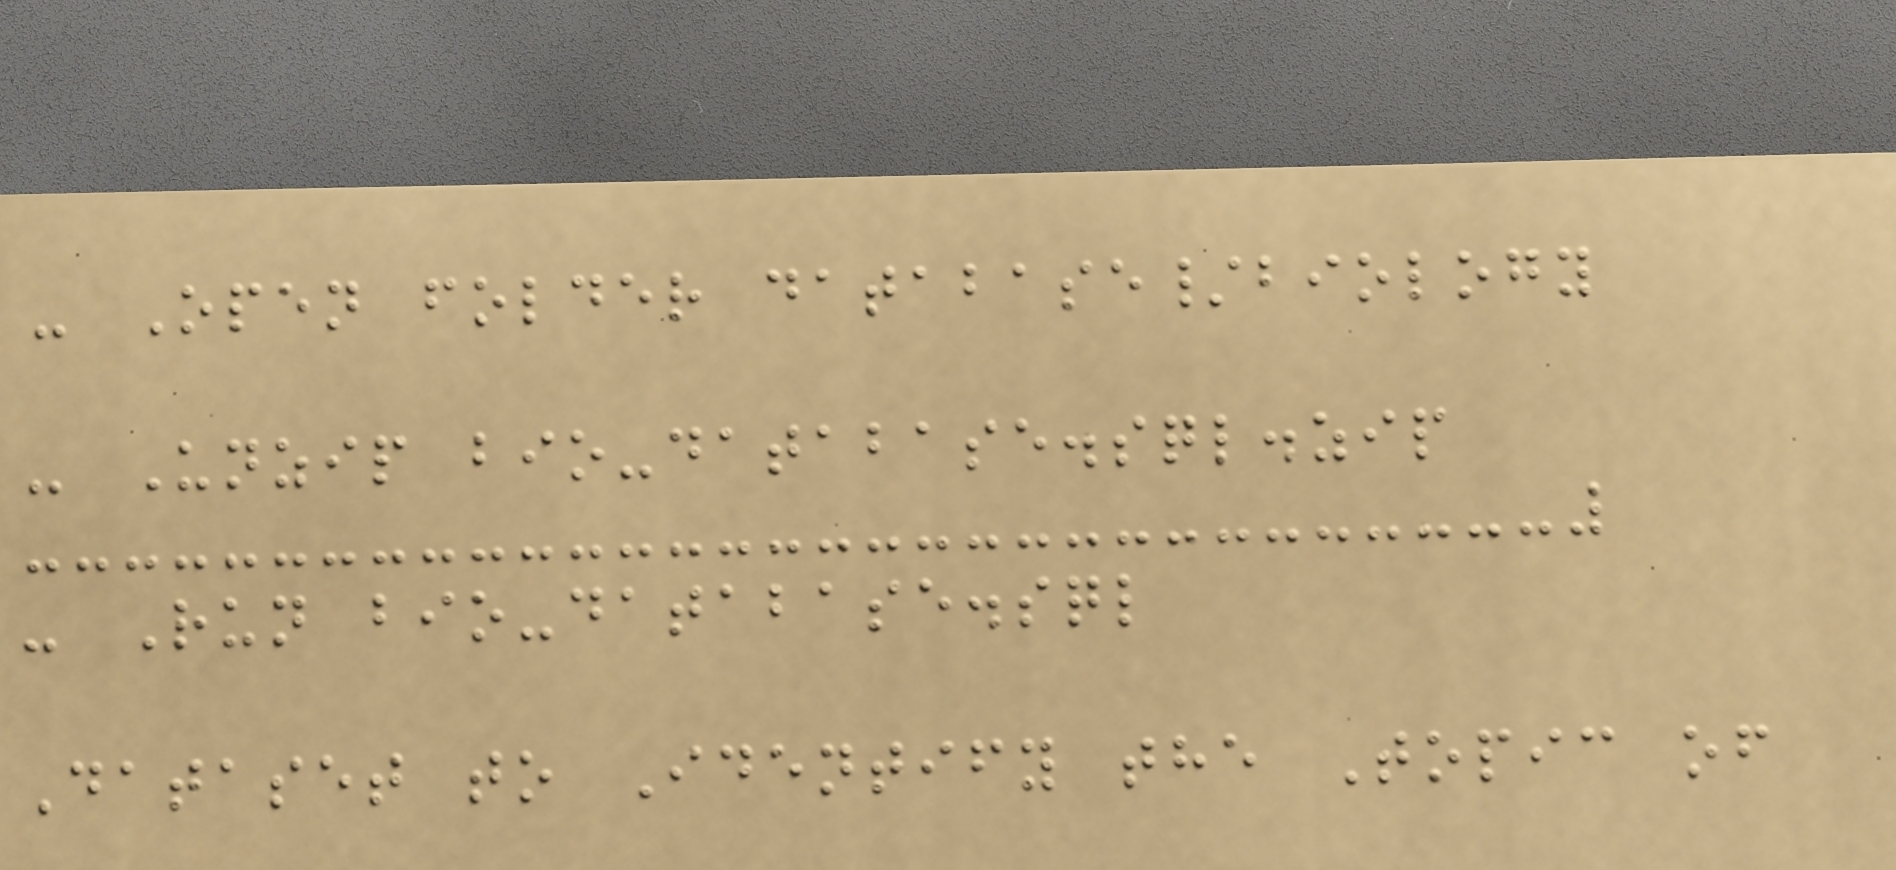- Open folder database/biology
- Unzip bio-database.sql.zip
- Run bio-database.sql
Dataset to Identify the Topic of
